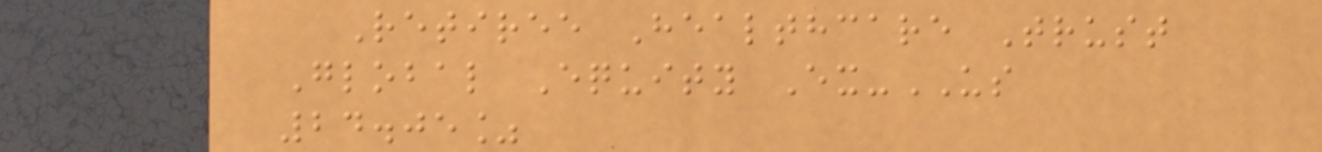Retiree Healthcare Trust
Global Equity Ex-US
24.05%
